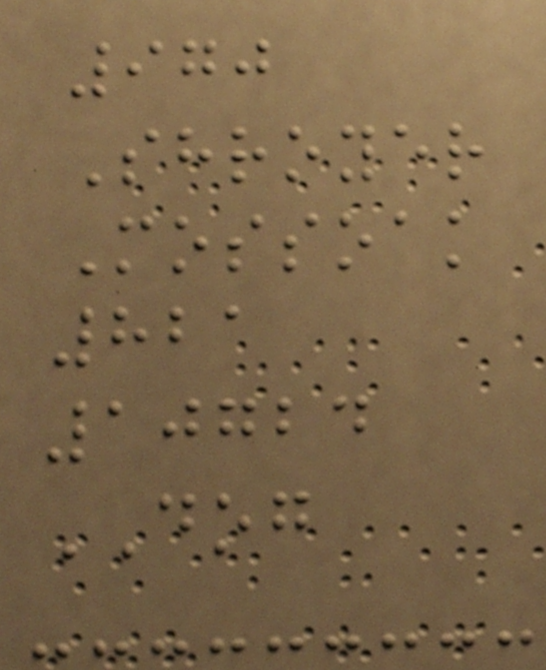970
Shroyer
Mossoak
821
10724
DOG
